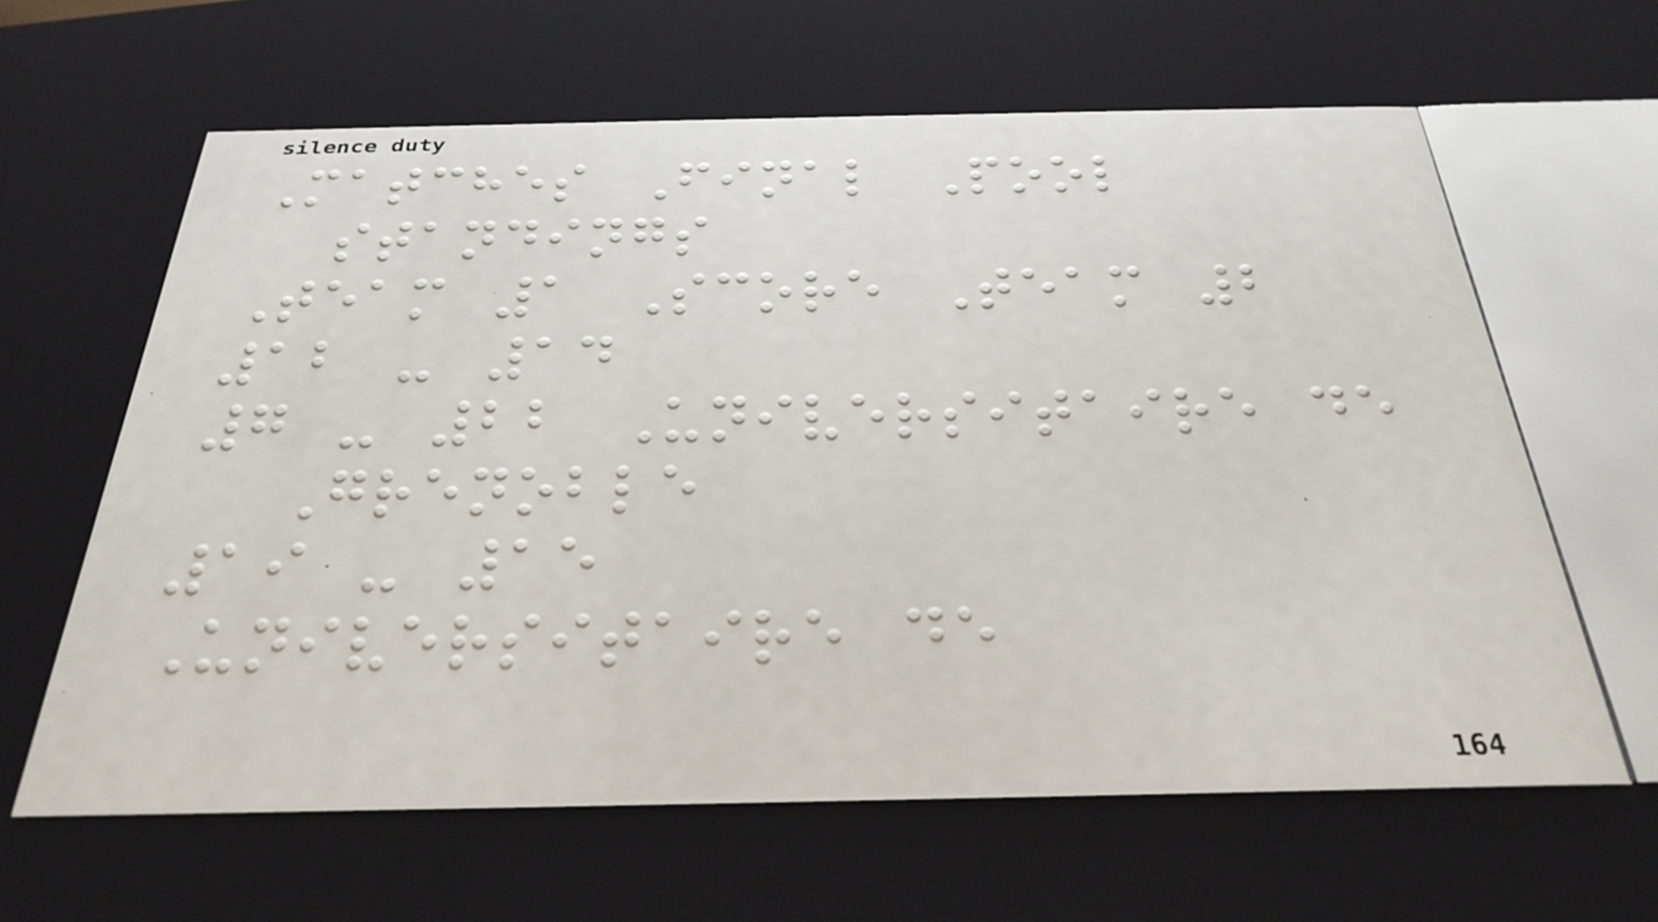Matches Final Pool
standings
Team 1 Score Team 2
12 - 14
7 - 22 Universitaire de
Grenoble
19 - 15
Universitaire de
